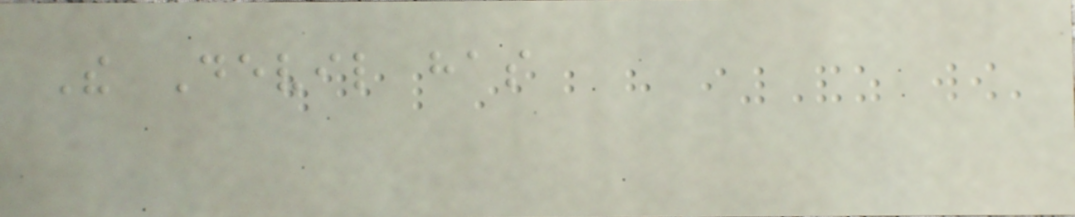The Devil has
